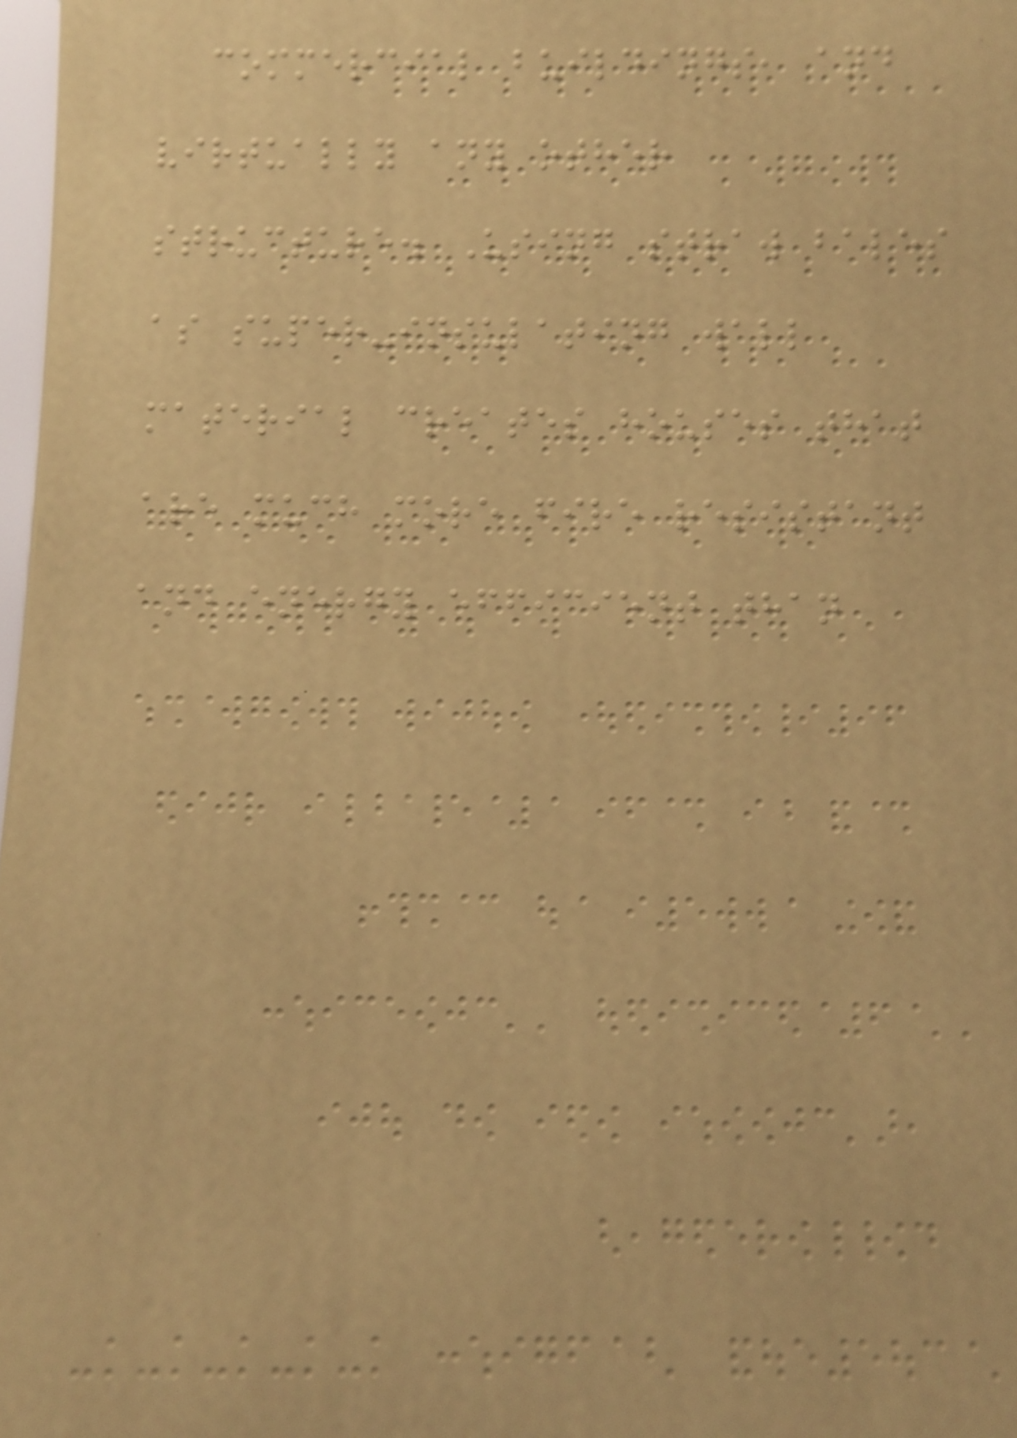commercial buildings, and
virtually any other
structure. Using straw bales
as super-insulating wall
material creates houses that
are much more fire resistant
and energy efficient than
